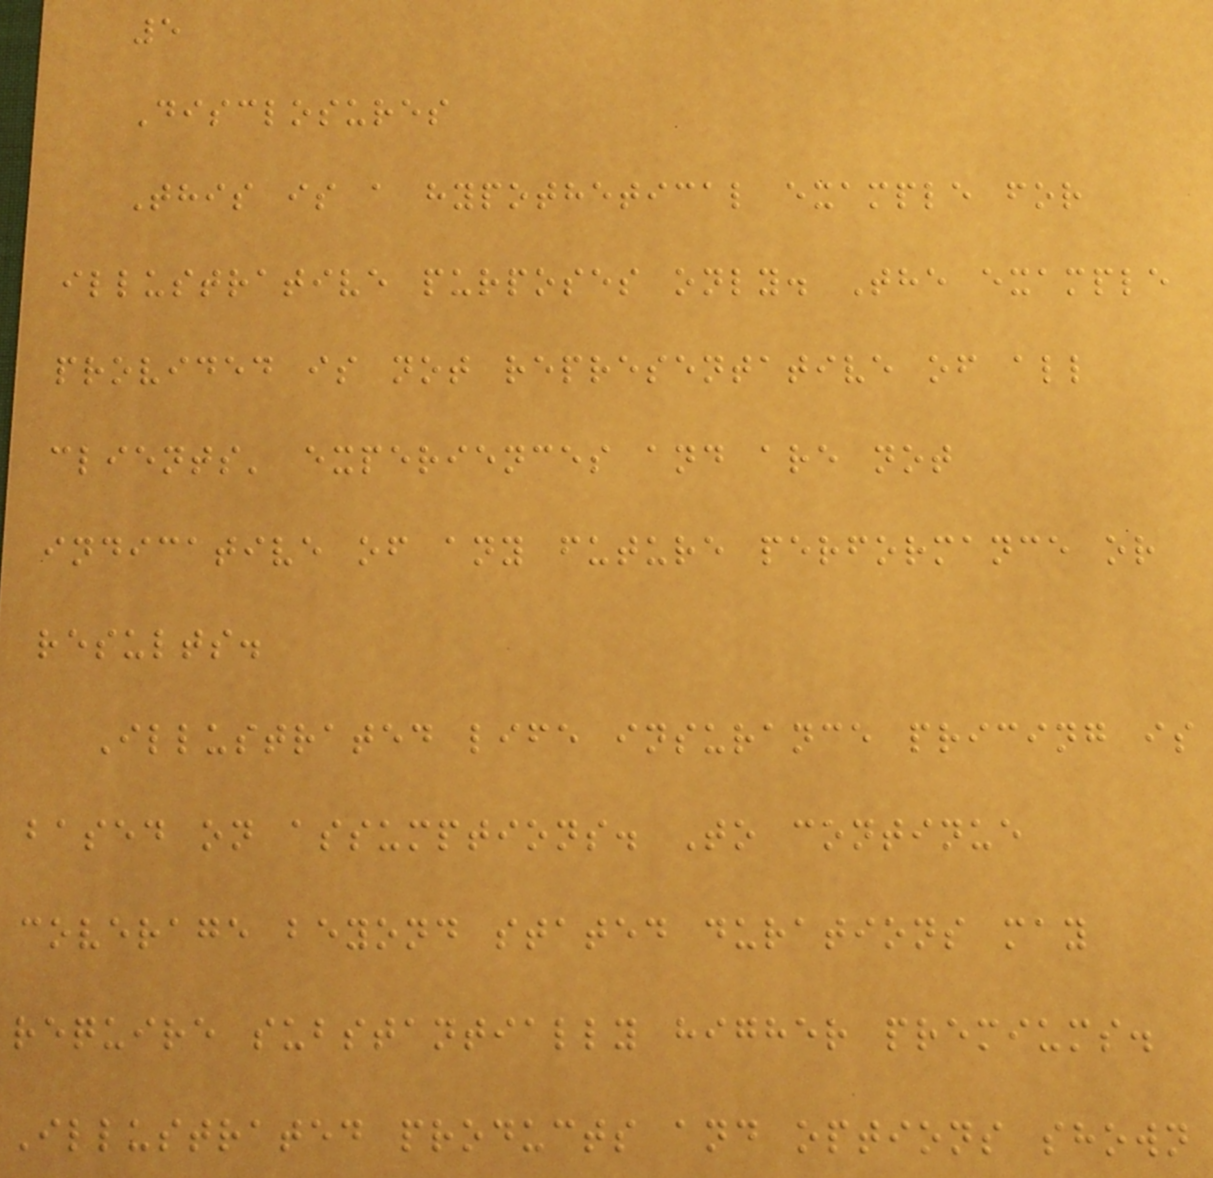5
Disclosures
This is a hypothetical example for
illustrative purposes only. The example
provided is not representative of all
clients' experiences and are not
indicative of any future performance or
results.
Illustrated life insurance pricing is
based on assumptions. To continue
coverage beyond stated durations may
require substantially higher premiums.
Illustrated products and options shown
